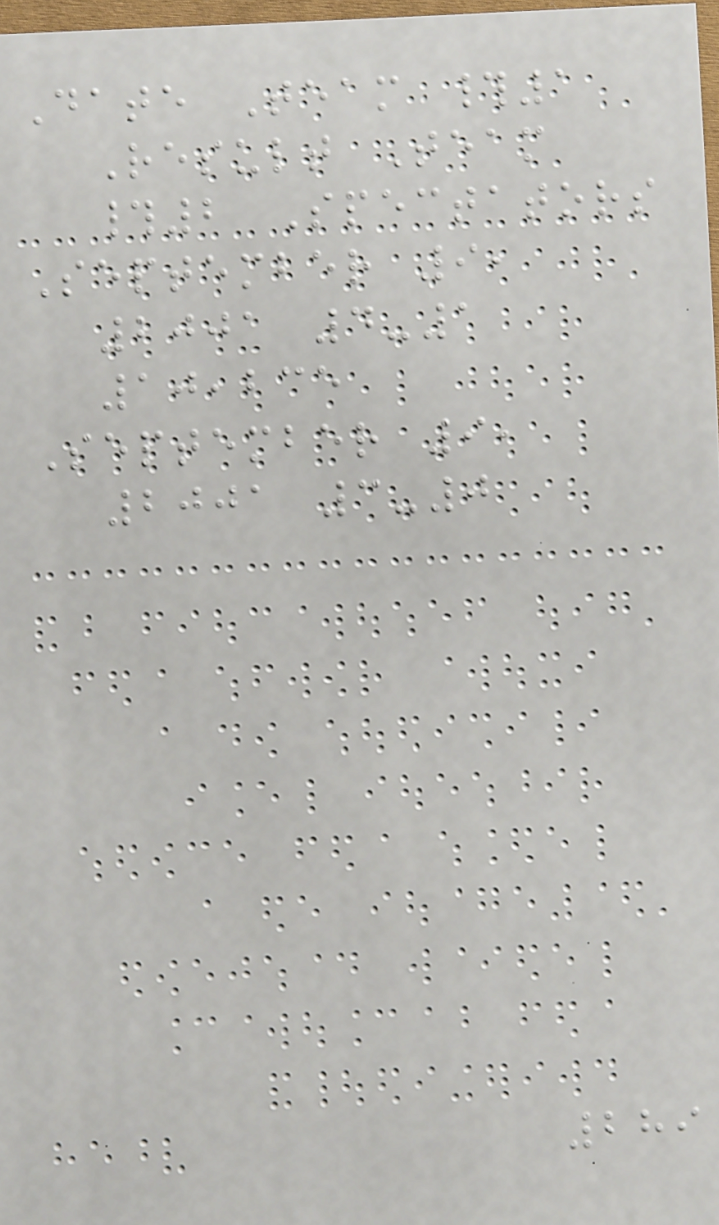Date Team #1
Result Team
#2 Spectators
September 9,
2001 4-1
10,235
September 9,
2001 3-0
289
